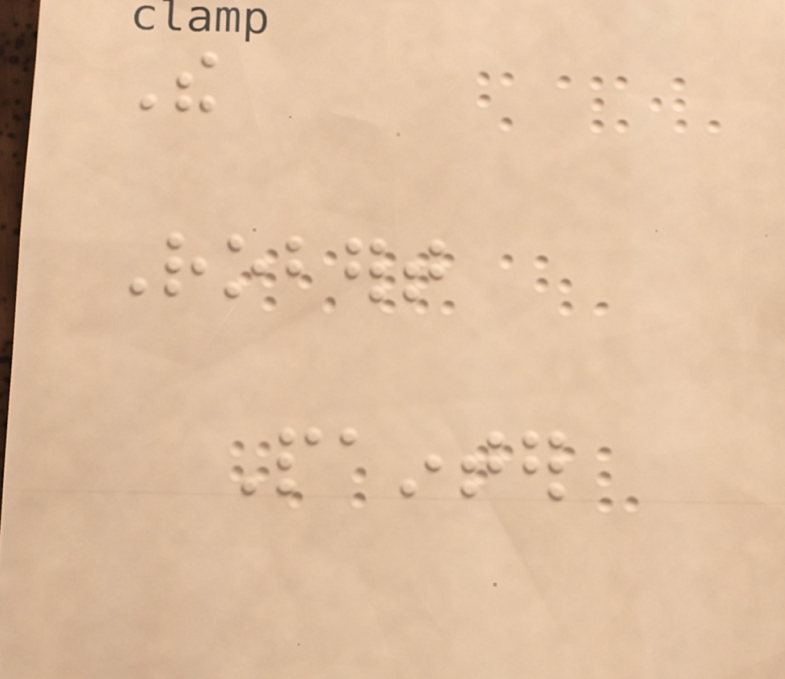The
Robert
Painter
